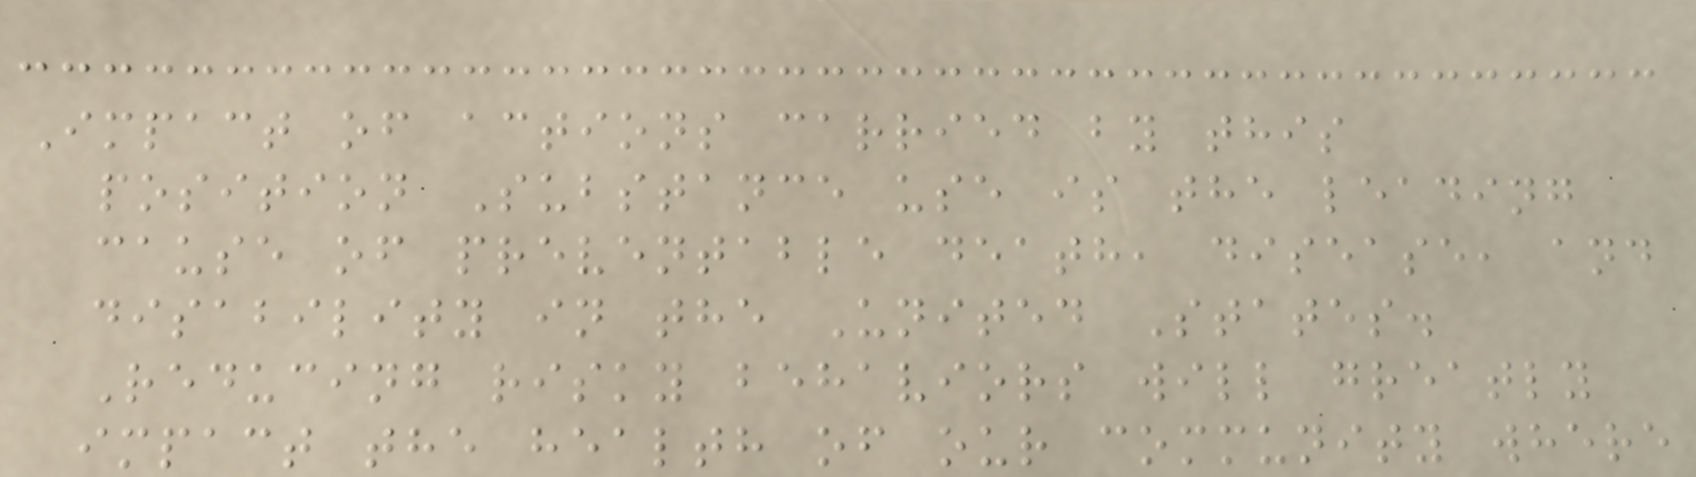Impact of actions carried by this
position Substance use is the leading
cause of preventable death, disease, and
disability in the United States.
Reducing risky behaviors will greatly
impact the health of our community where
